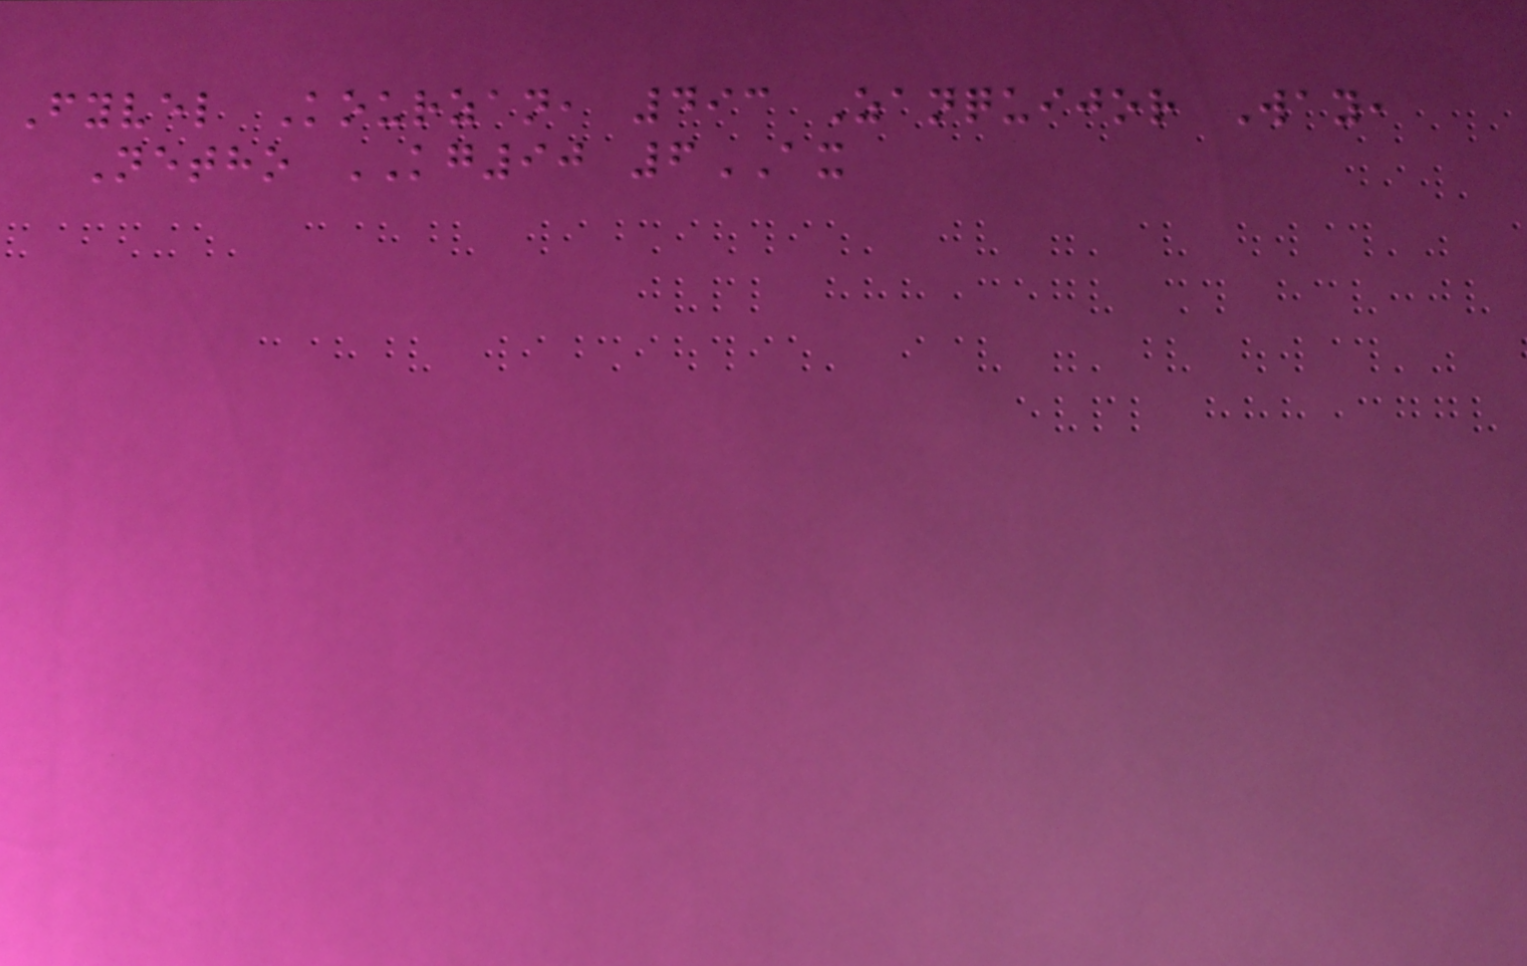Fyvel Kourzan, 493 Zanquijor Way,
Netho KG90 6AX
